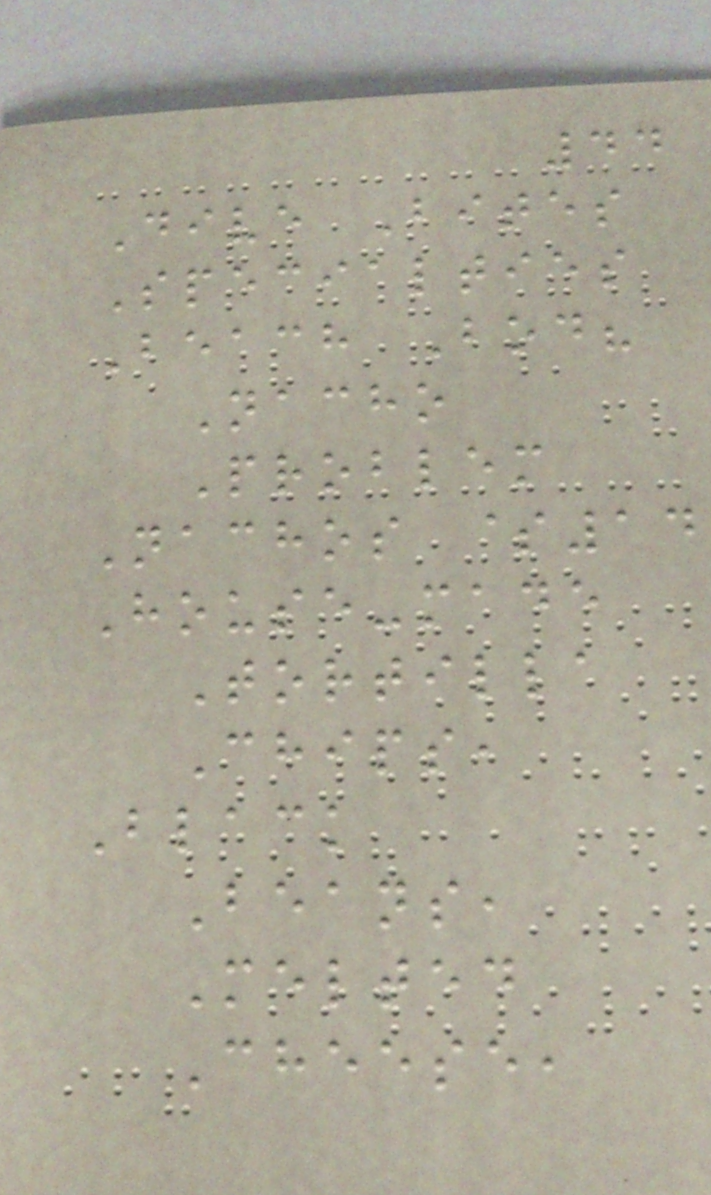44
Dive Bites
Specialties
Beach Bod?
Nacho
Problem
Nachos $14
House-made
Tortilla
Chips,
Black
Beans,
Melted
Cheese,
